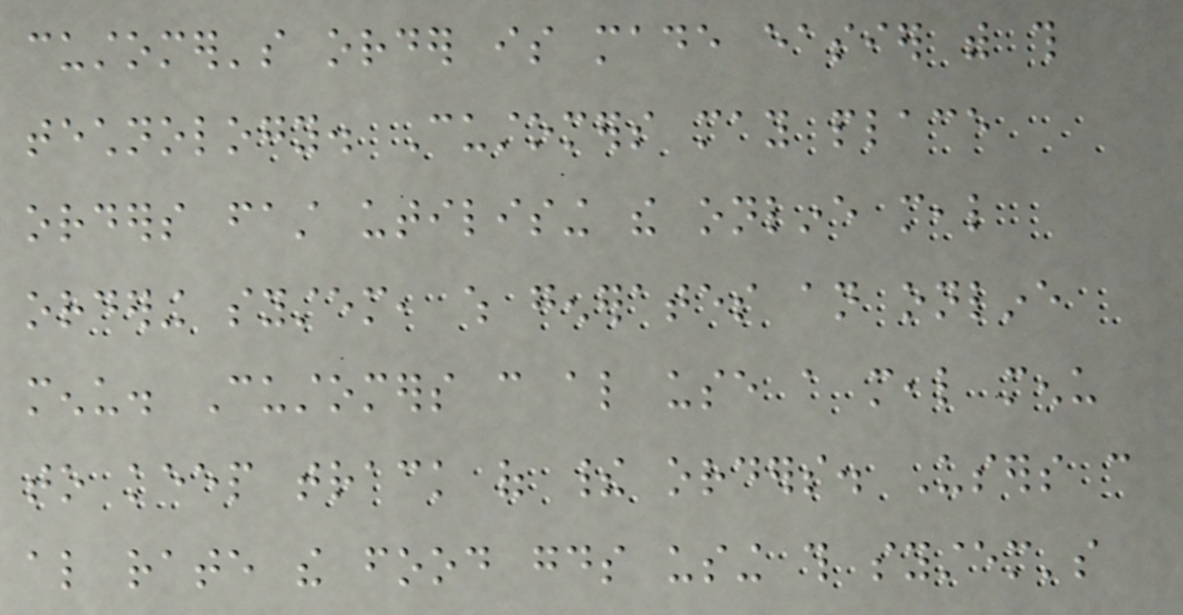customer's order is made easier with this
technology. Customers may place
orders fast utilising the online meal
ordering system, which generates an online
menu. Customers can also use a meal menu
to keep track of their orders. Users can
also rate the food goods using this system's
